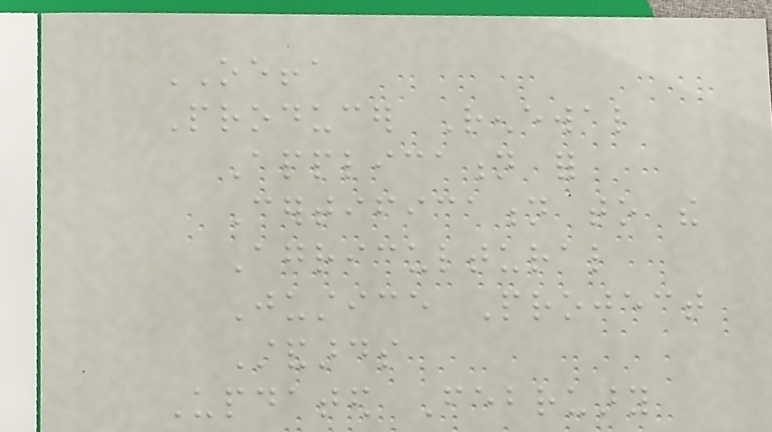OEFFA
Producer Renewal
Application for
Certification to the
Agricultural
Justice Project
Standards
Updated February
